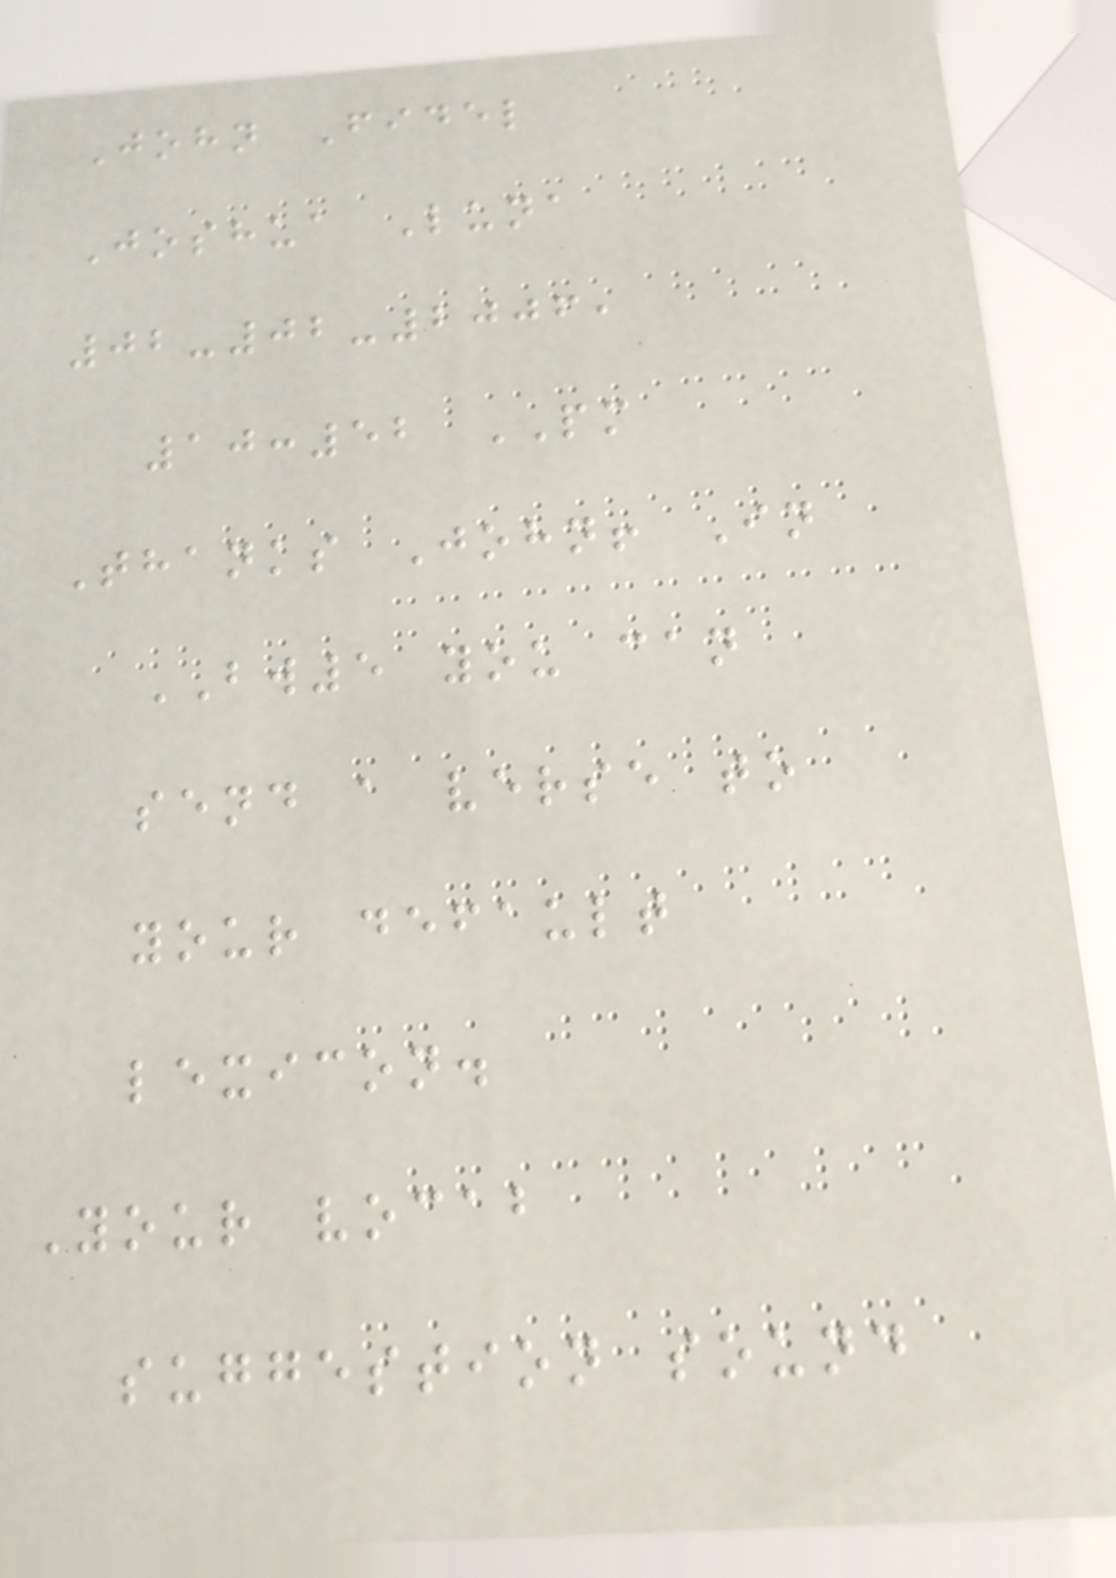John Fidel
Joshua Luna
02-02-2006,
10:52 PM
Thanks John! In
BW5 you can
send a verse to
your default
lexicon.
Your vocab
suggestion sound
